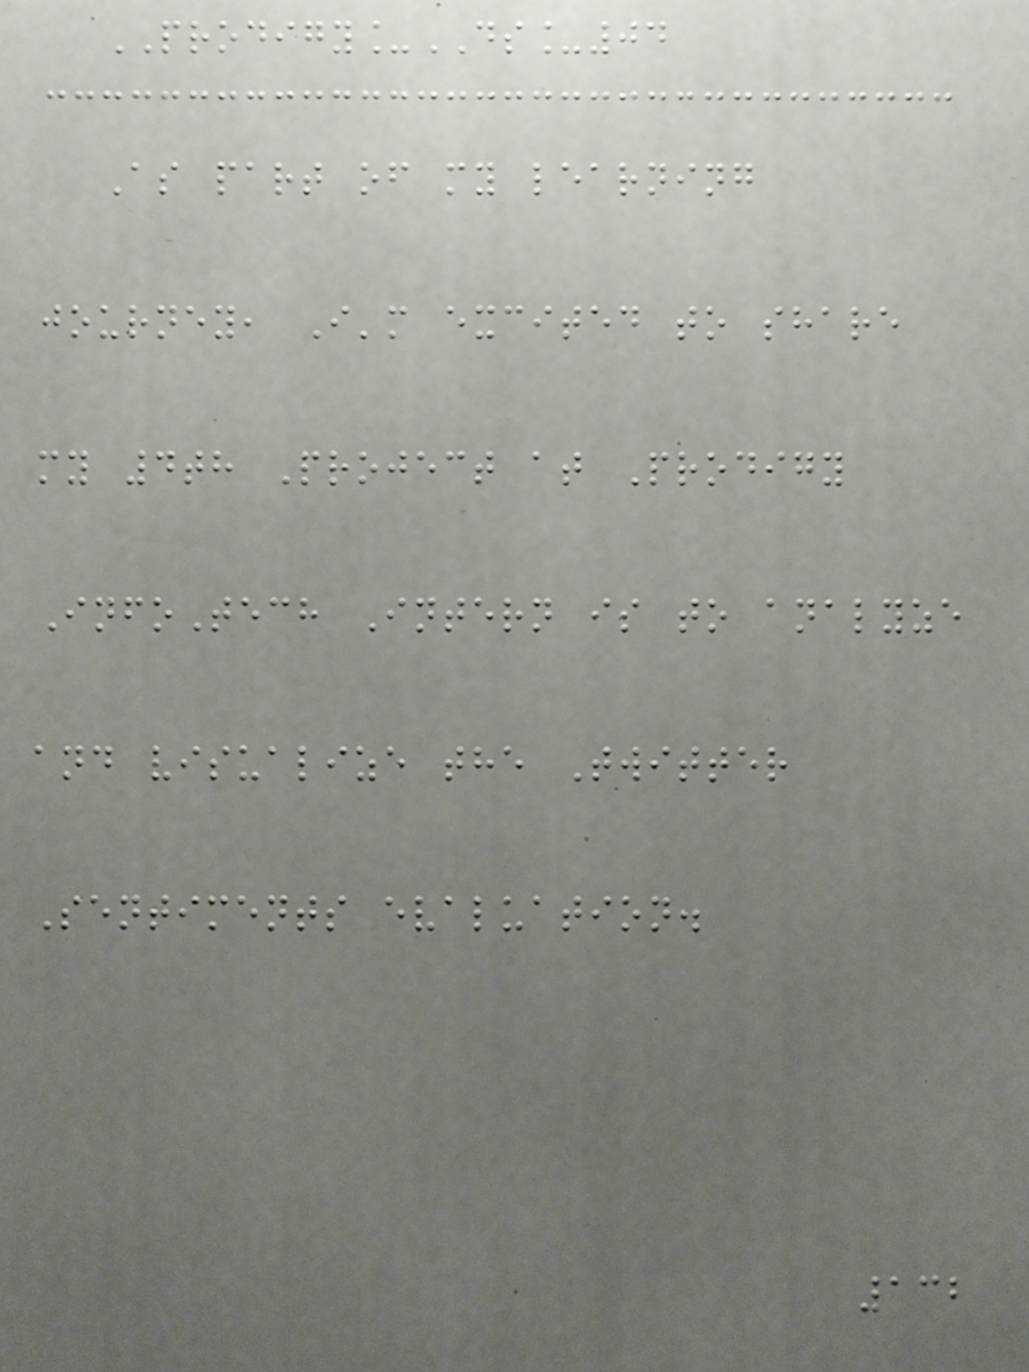PRODIGY_DS_04
As part of my learning
journey, I'm excited to share
my 4th Project at Prodigy
InfoTech Intern is to analyze
and visualize the Twitter
Sentiments evaluation.
132
